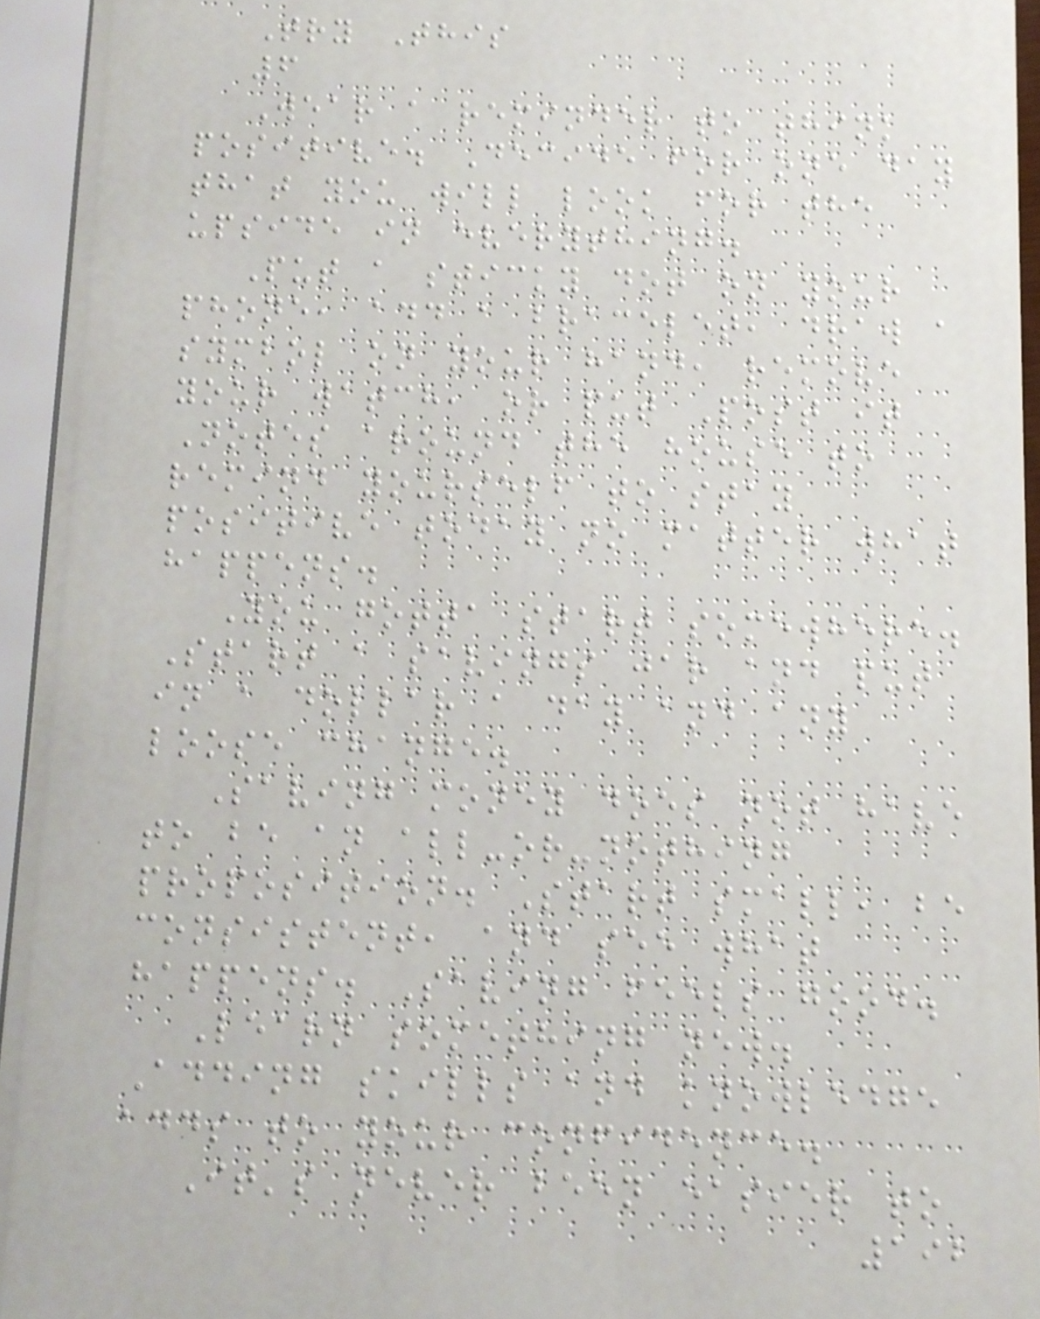Try This
6
Wear a reminder to think
positive. Decide for one day
that you will look for the
upside in everything.
Put a sticky dot on your
phone, add a bracelet, draw a
symbol on your hand, remove
your watch, or put Post it
Notes around the house to
remind yourself to stay
positive today no matter what
happens.
You gotta start somewhere.
Start a savings jar and put
in a dollar a day and any
loose change.
Saving money does not have
to be an all-or-nothing
proposition. Start small, be
consistent, and see what
happens. Saving feels good.
Learn something new.
Adding skills and knowledge
adds to your confidence.
It's never been easier to
192
